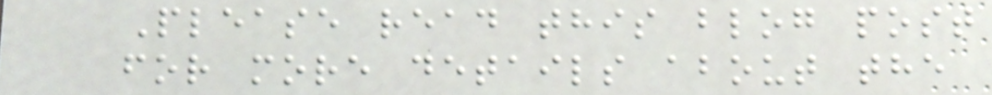Please read this blog post
for more details about the
